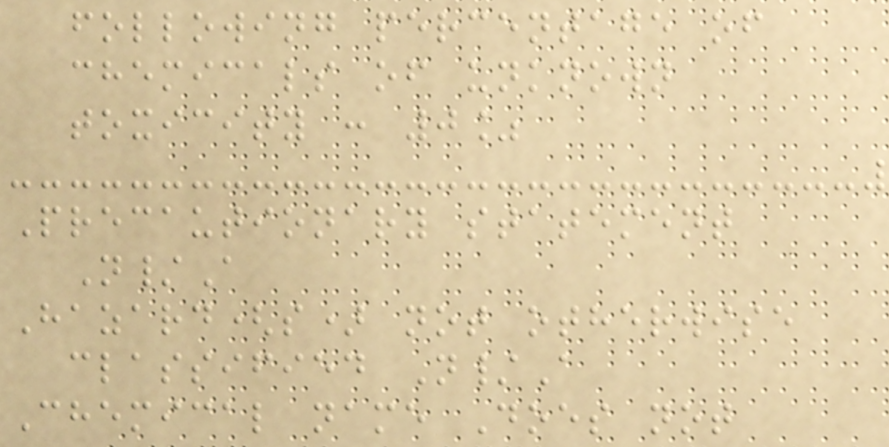following percentage of
chemicals of unknown
toxicity : 0%
Precautionary statement
N/A
Hazard(s) not otherwise
classified N/A
Chemical name Does not
